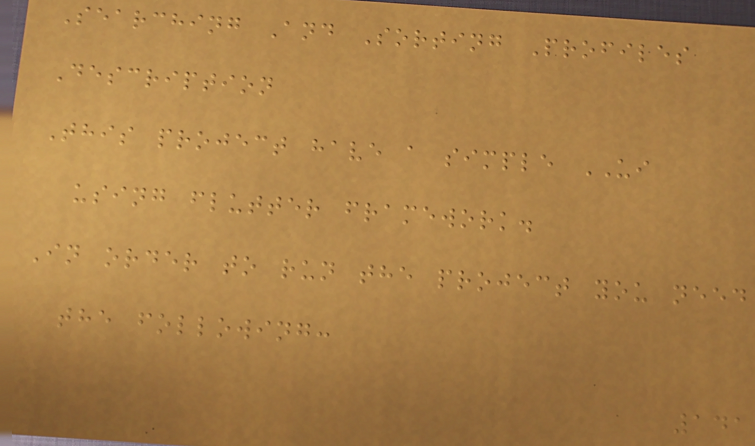Searching And Sorting Profiles
Description
This project have a simple UI
using flutter framework.
In order to run the project you need
the following:
141
